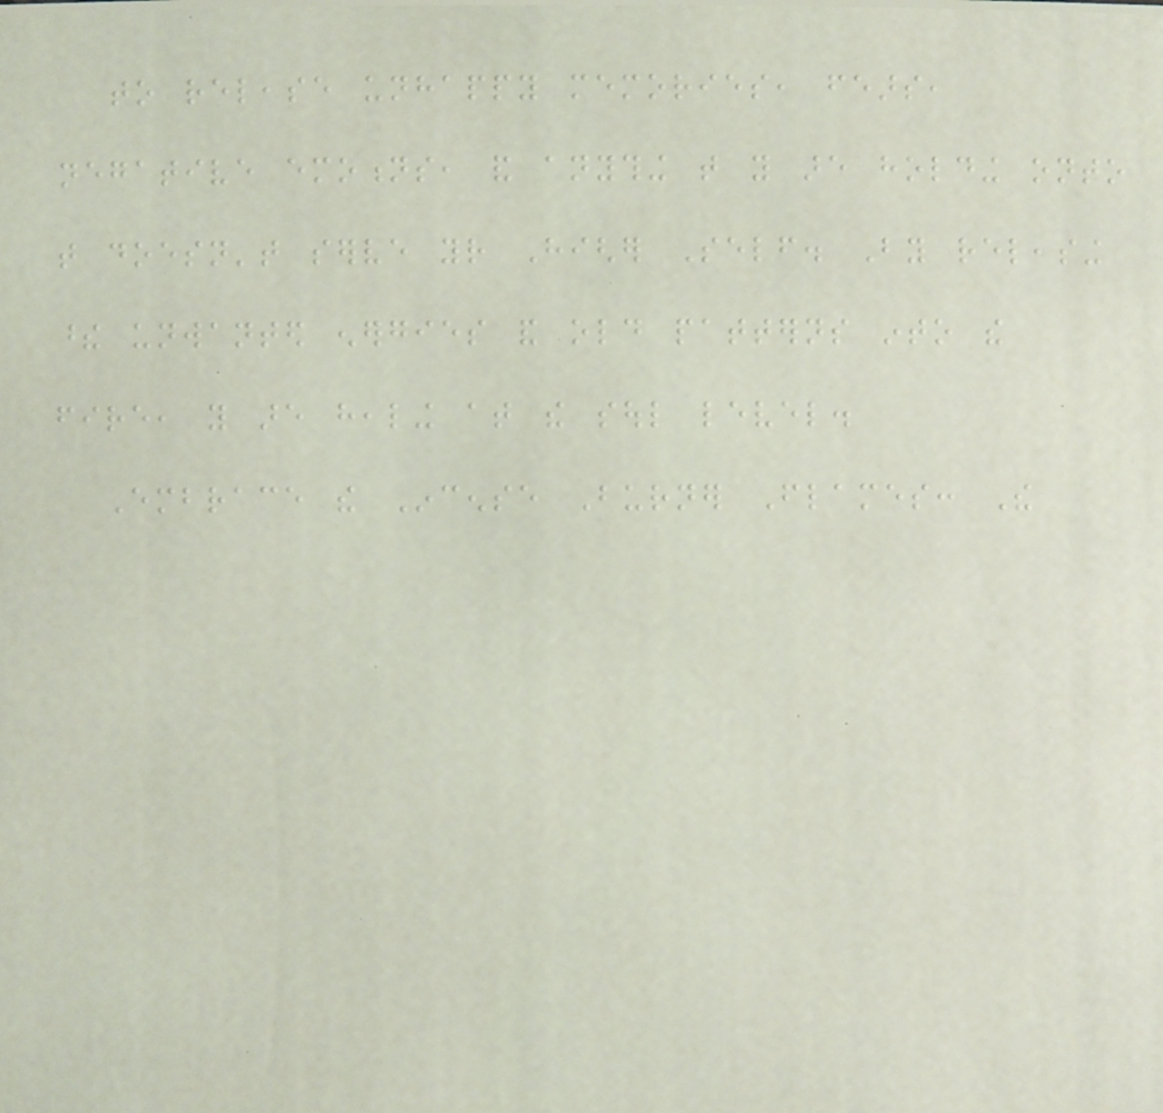to release unhappy memories, fears,
negative emotions, and anything that you are holding onto
that doesn't serve your Higher Self. By releasing
these unwanted energies and old patterns into the
fire, you are healing at the soul level.
Embrace the Incense Burner Flames: The
